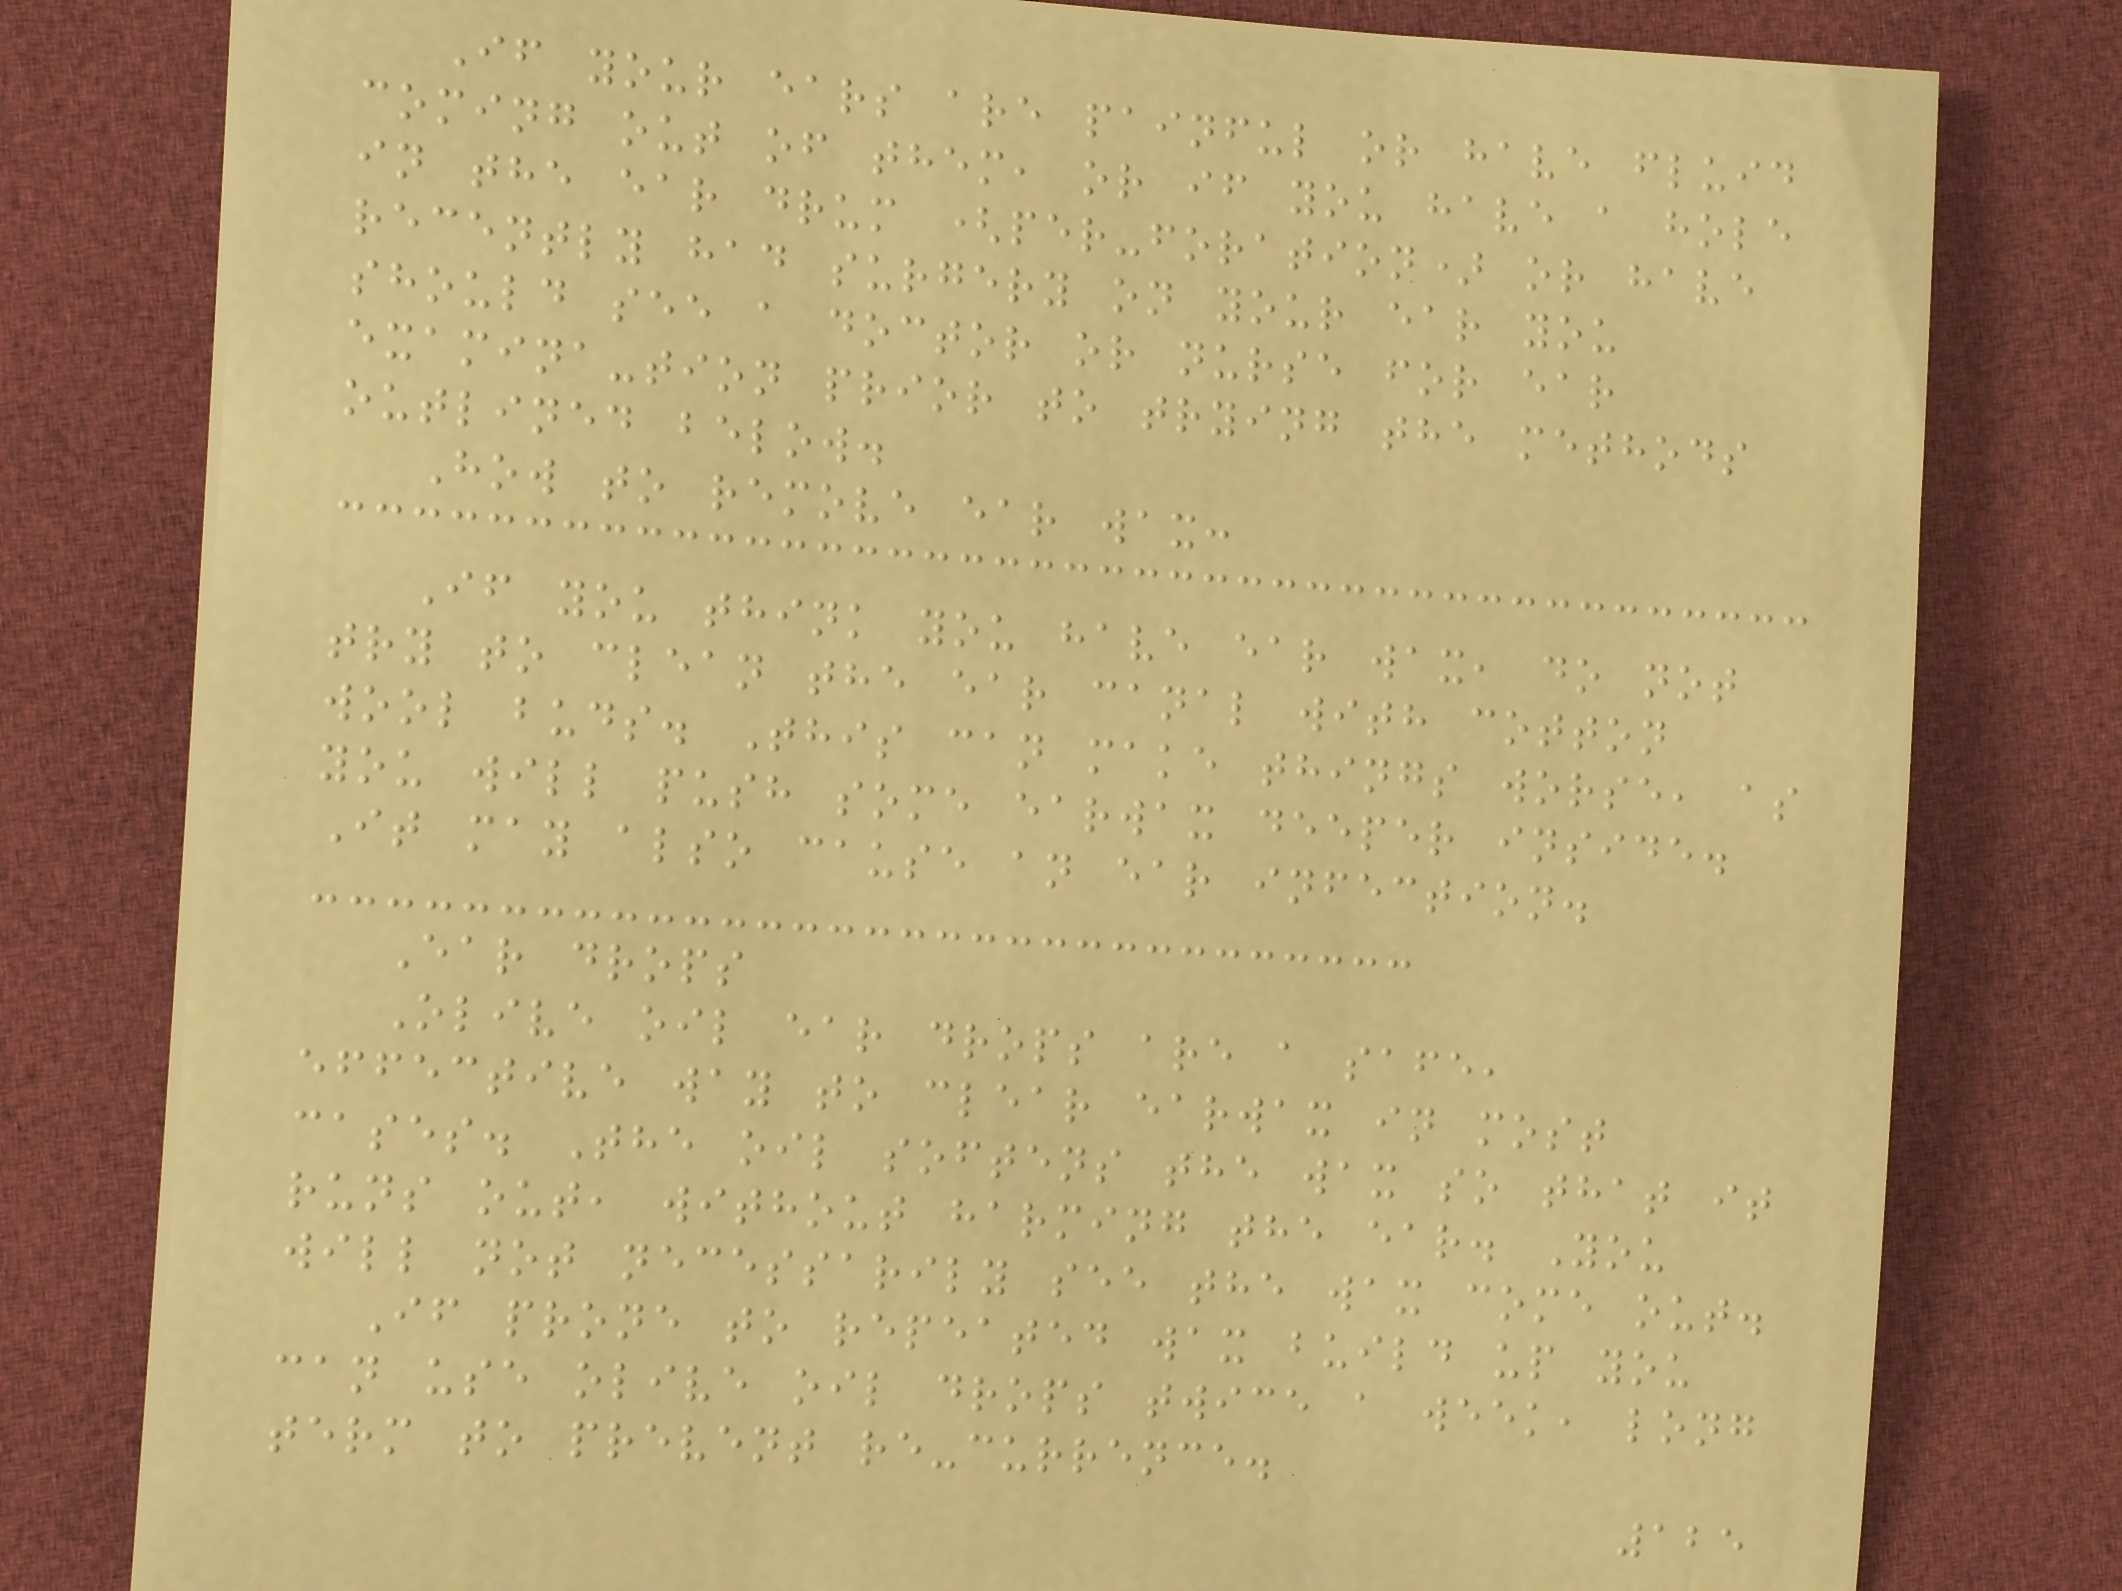If your ears are painful or have fluid
coming out of them, or if you have a hole
in the ear drum (per-foration) or have
recently had surgery on your ear you
should see a doctor or nurse for ear
examina-tion prior to trying the methods
outlined below.
How to remove ear wax:
If you think you have ear wax, do not
try to clean the ear canal with cotton
wool buds. This can make things worse, as
you will push some earwax deeper inside.
It may also cause an ear infection.
Ear drops
Olive oil ear drops are a safe,
effective way to clear earwax in most
cases. The oil softens the wax so that it
runs out, without harming the ear. You
will not necessarily see the wax come out.
If prone to repeated wax build up you
can use olive oil drops twice a week, long
term to prevent re-currence.
125
